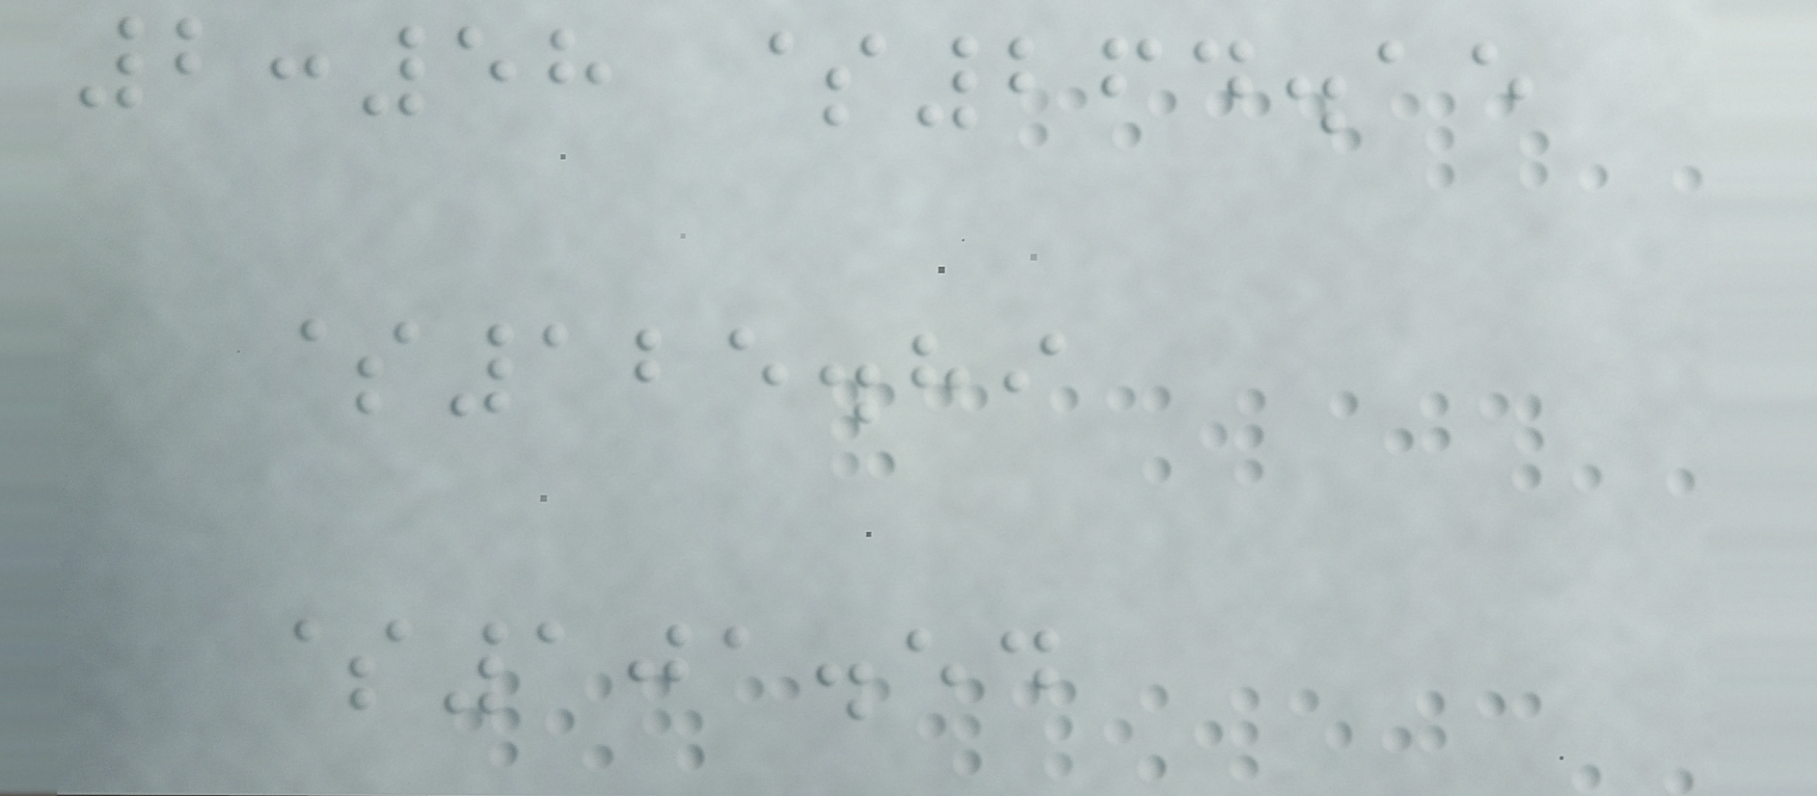2:58 $264.15
$125.89
$101.54
